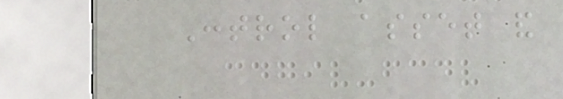Control asset and
